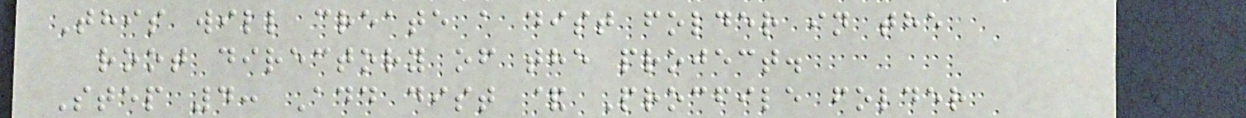This will create a dist folder in the
root directory of the project.
Step 4: Add dist & Procfile folder
